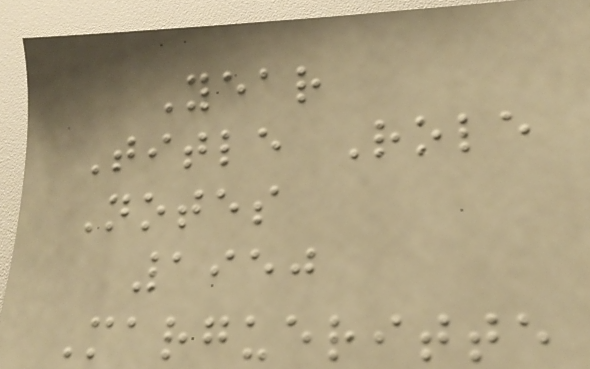Year
Title Role
Notes
1950
Margueritte
